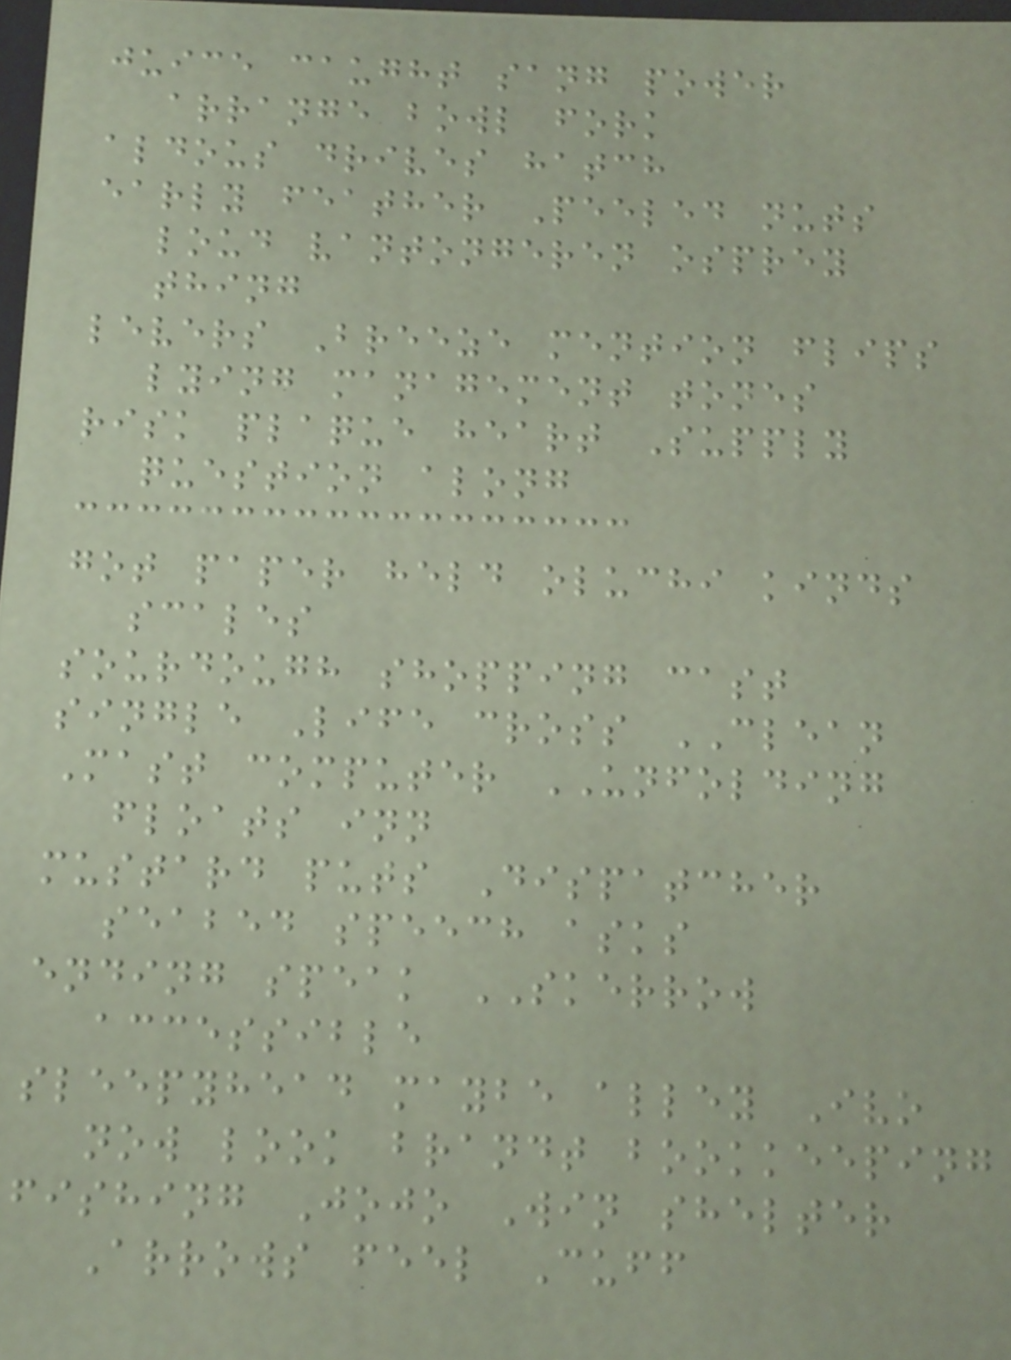juice caught sang power
arrange bowl fork
aldous drives hatch
early feather Peeled nuts
loud vantongeren osprey
thing
levers Breeze mention flips
lying management tones
risk plaque heart Supply
question along
got paper held oluchi kinds
scales
sourdough shopping cast
single Life cross CLEAN
Mast computer UNFOLDING
floats inn
mustard puts Dispatcher
seabed speech asks
ending speak SKERROW
accessible
sleepyhead maybe alley Ivo
now look brandt bookkeeping
fishing Jojo Win shelter
Arrows feel Cuff
